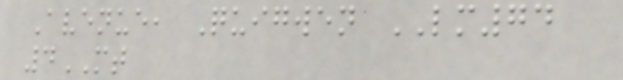Avenue, Quigwen LM74
4MT
